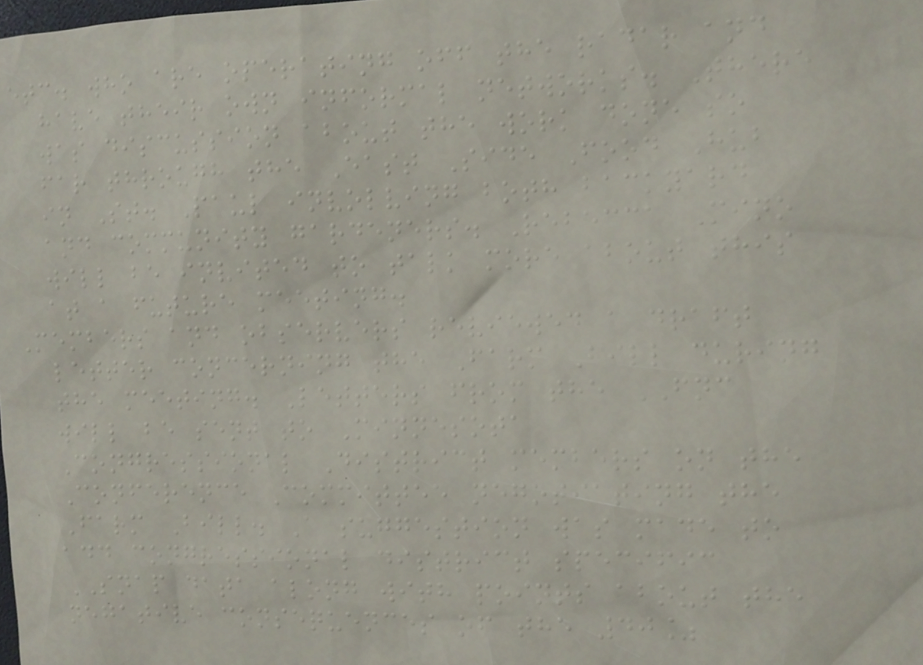etc. who are operating off the radar and
have their own informal networks. There
was discussion about the work done so
far through the East Side Food Hub
in St. Paul involving both backyard
and community gardeners. Rebecca Mino
will be invited to talk more about this
at a future meeting.
Members and observers reviewed a draft
letter concerning the Farm Bill during
the meeting. Letters from the FNC
will be sent to Minnesota
Congressional District members on the
Conference Committee negotiating the
Farm Bill. A suggestion was made to
add congressional district specific
SNAP data along with points about the
negative consequences of the 40%
